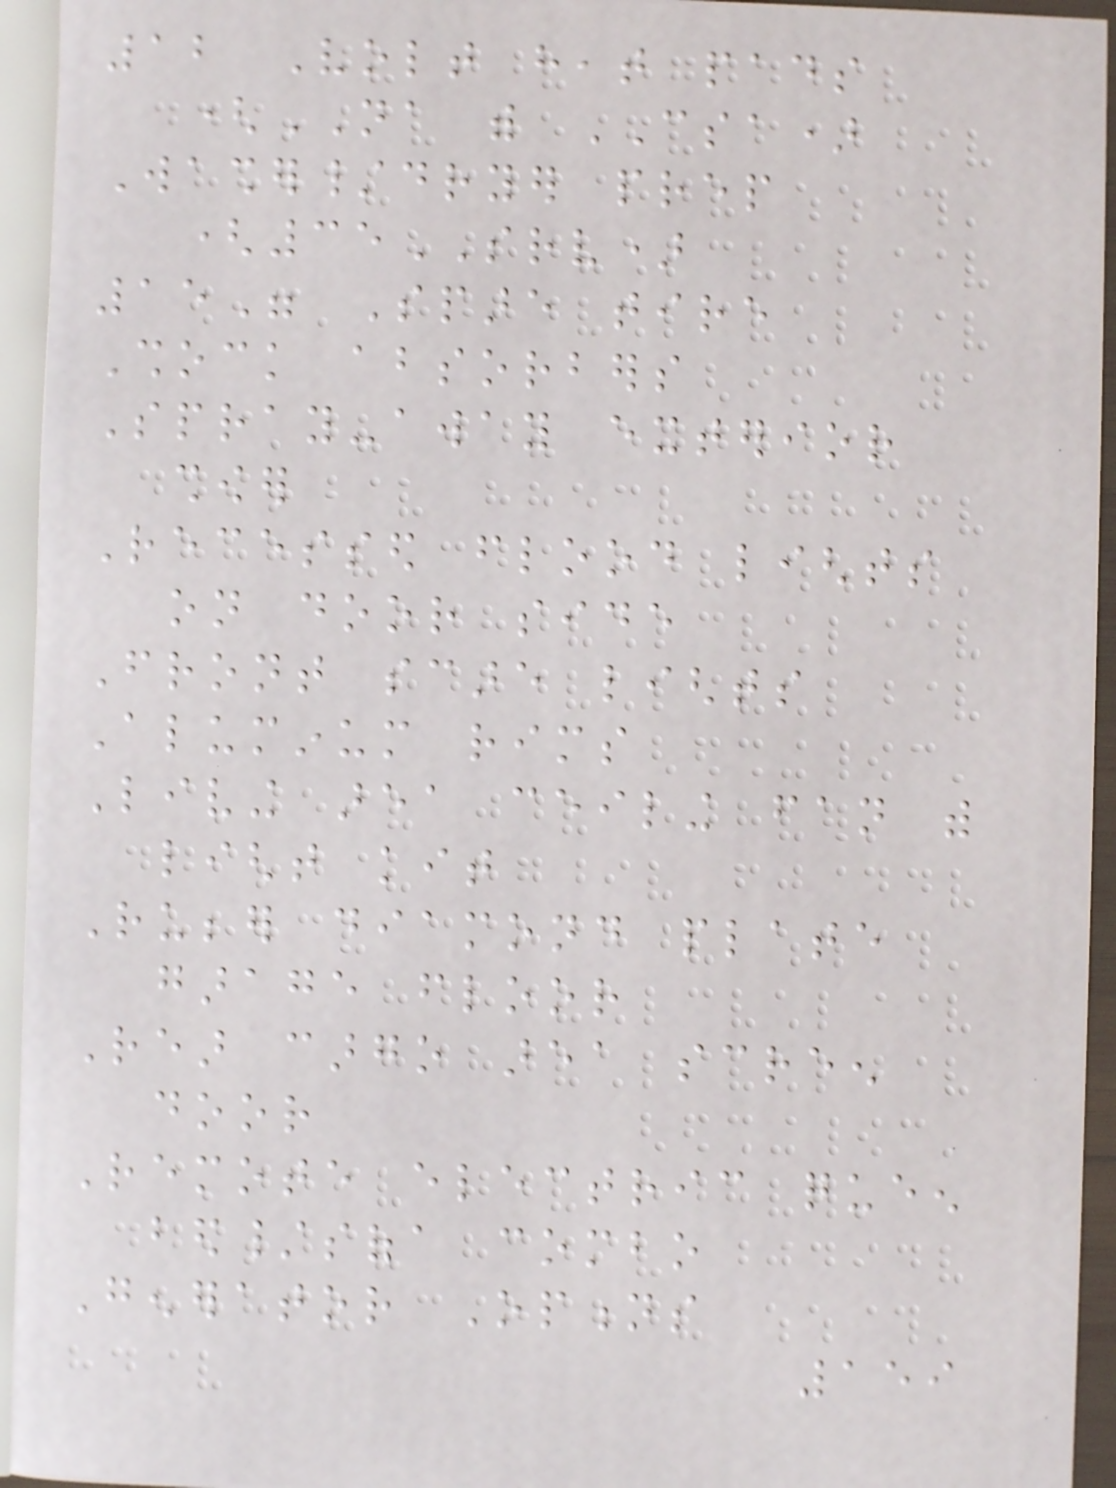12 Volt heat pads
(NA with CSA)
Washer/dryer prep
(35SRV)
15" Spare tire
Shock absorbers
Spray-away exterior
shower
Recessed flood lights
on door side
Front scare lights
Aluminum rims
Living area ceiling fan with
light kit
Rubber diamond plate
garage floor
Rear cargo area screen
door
Remote electric queen
bed/sofa combo
Generator Options
159
